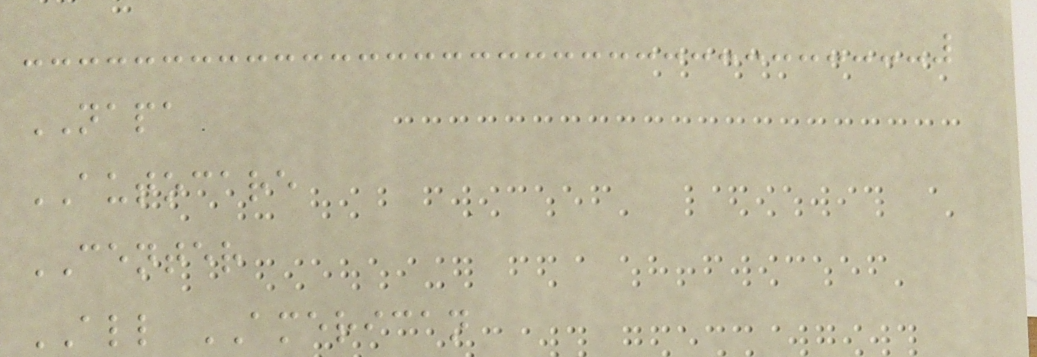NAPA
AUTOCARE
CENTER
ALL AMERICAN
